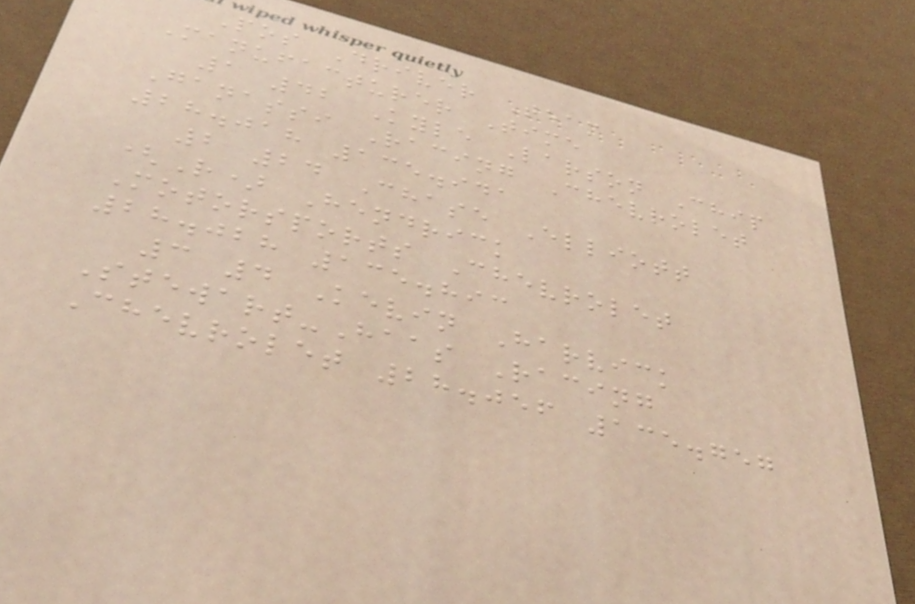Pos Driver Team
Manufacturer Time
1 42 Kyle Larson Chip
Ganassi Racing Chevrolet
28.018 135.941
2 24 Chase Elliott
(R) Hendrick
Motorsports Chevrolet
28.028 135.893
3 4 Kevin Harvick
Stewart-Haas Racing
Chevrolet 28.056 135.757
